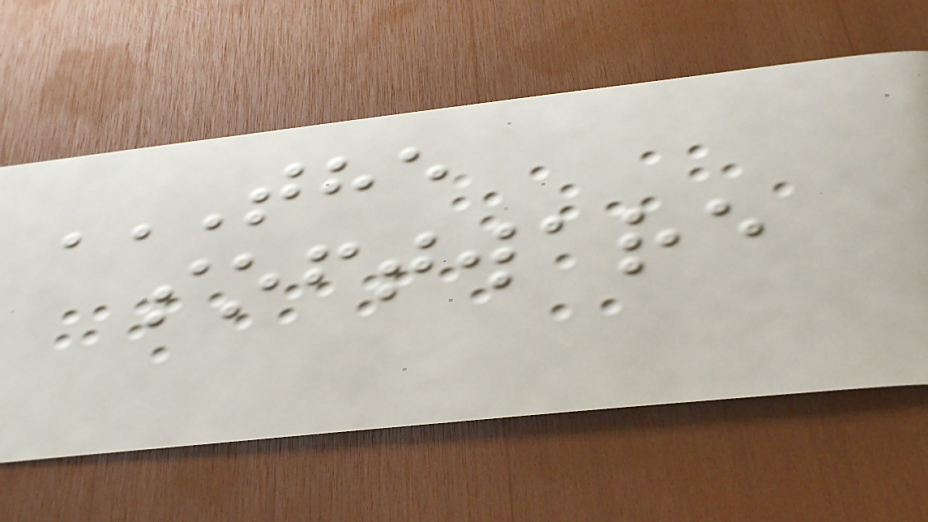THE
SOFTWARE
